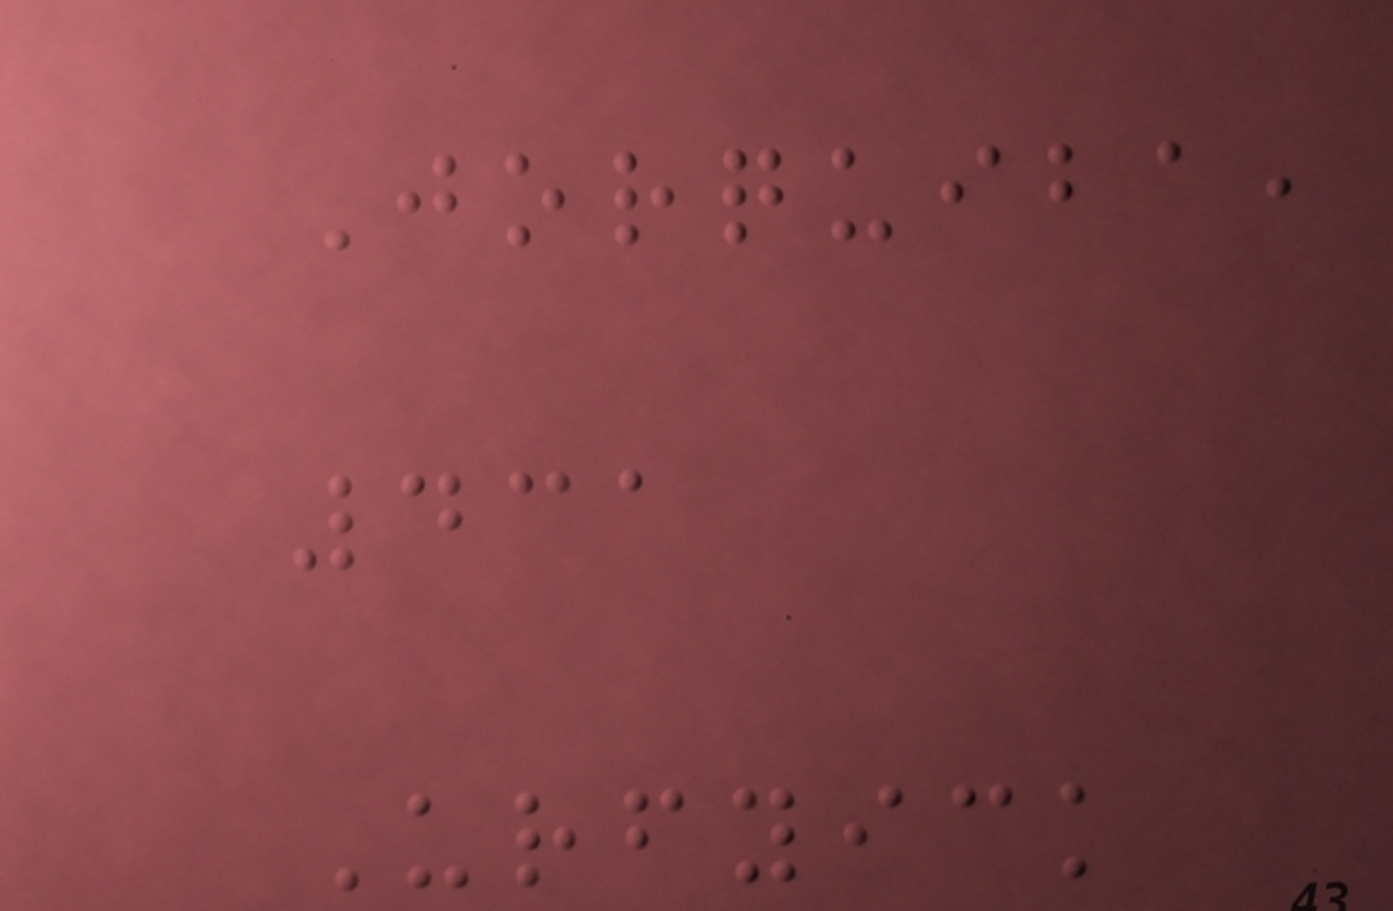Jorquiba,
431
Urfyick
